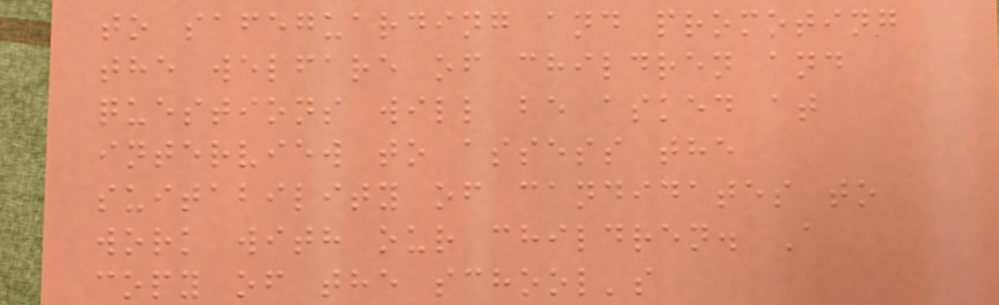to safeguarding and promoting
the welfare of children and
questions will be asked at
interview to assess the
suitability of candidates to
work with our children. A
copy of the school's
